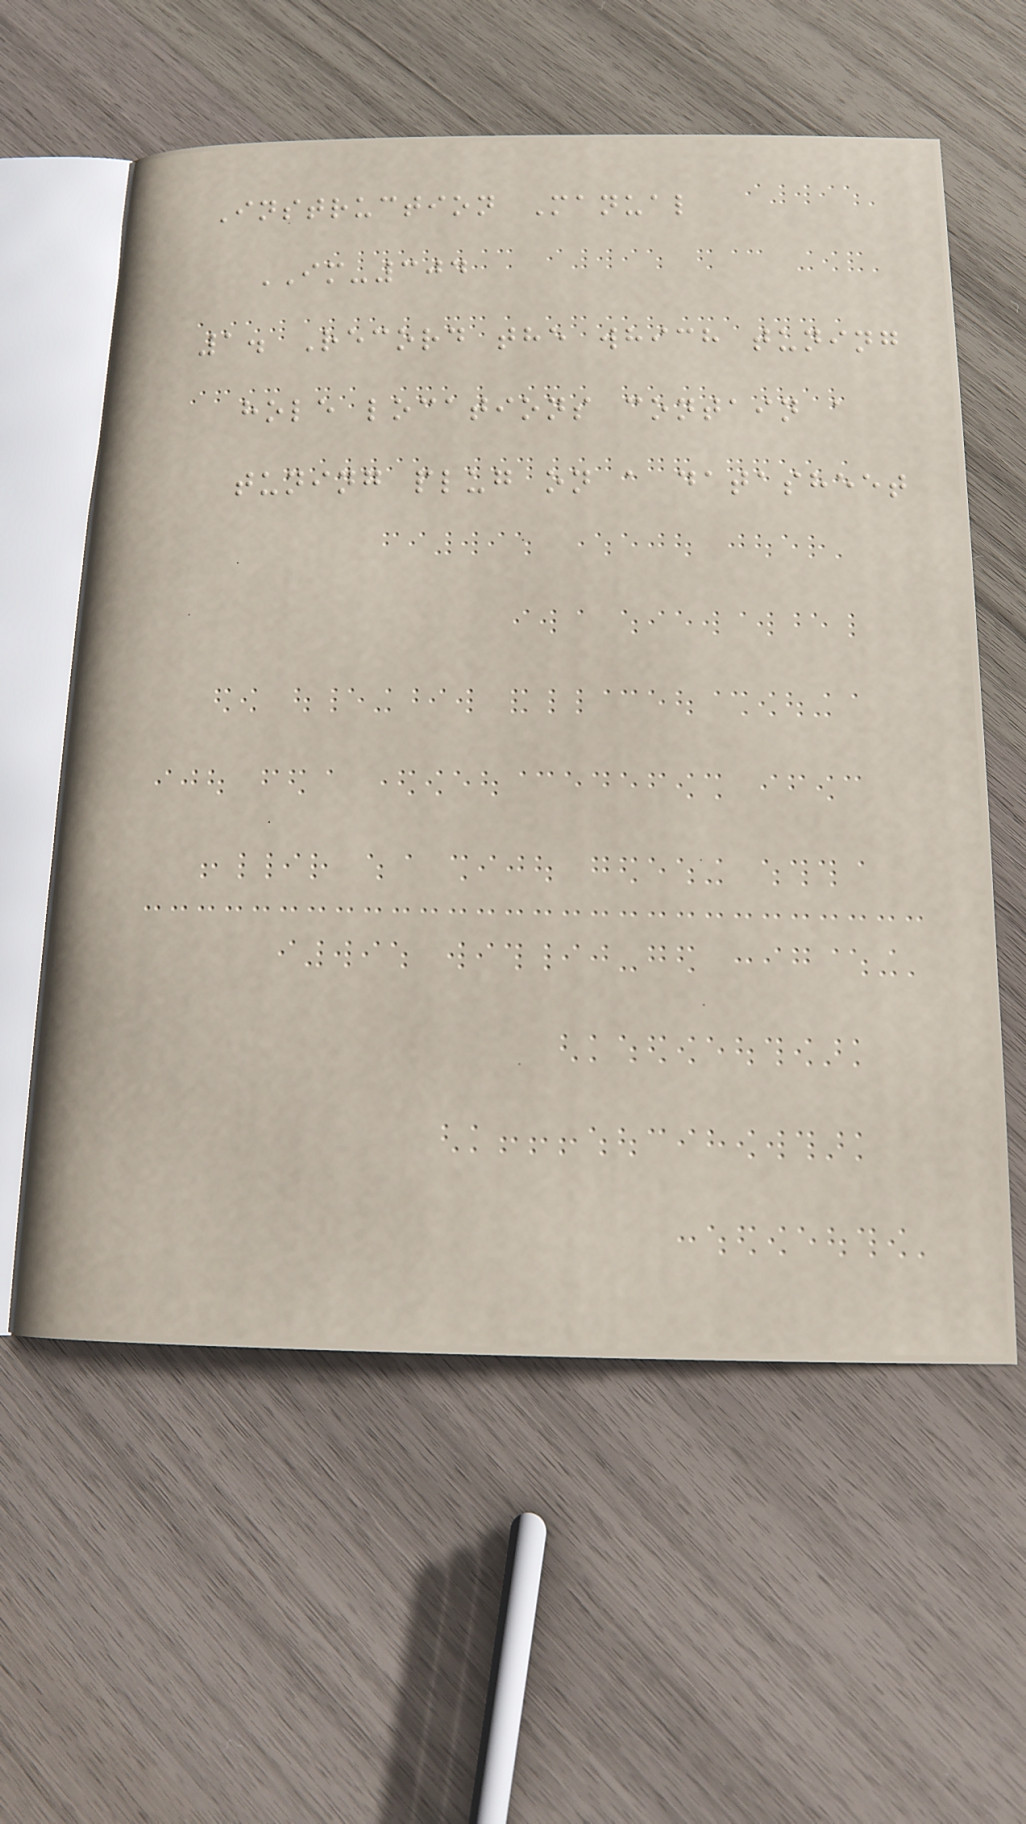Instruction Manual
IM-304
1. Record the which tuning
hole locations contain a
tuning plug on a datasheet
